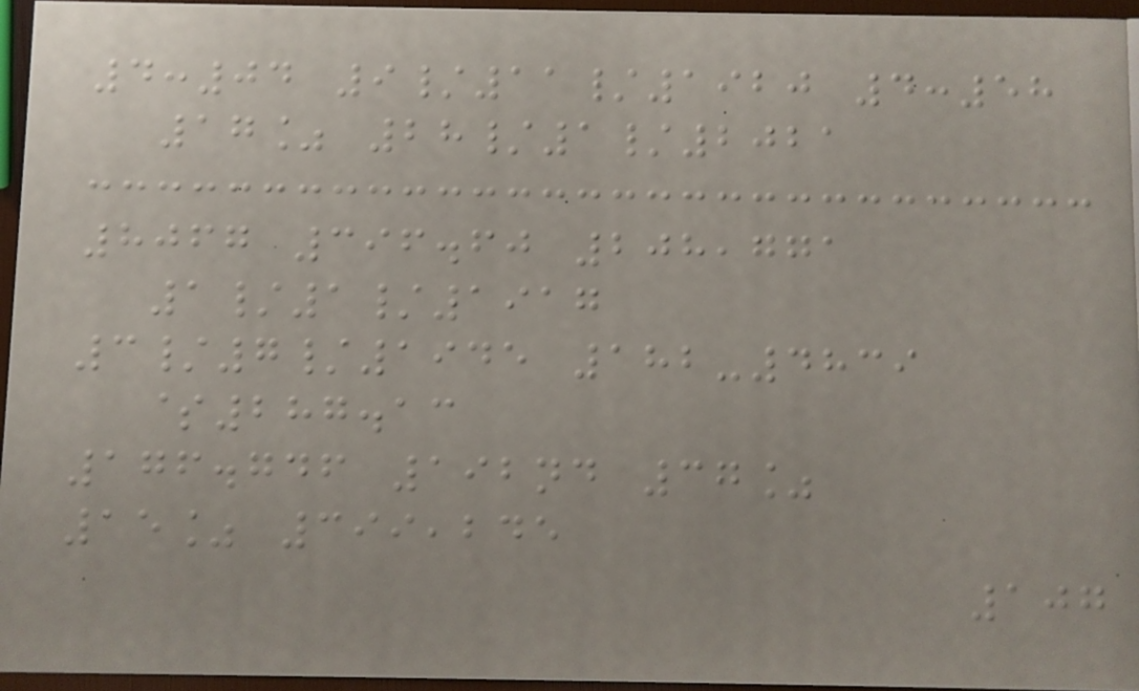4:04 9/11/1920 4:58
17% 28/1/2021
8067 396.60 208,771
1/1/1917
3/7/1945 182-4839
$287.13
176.746 192nd 37%
15% 399,245
107
